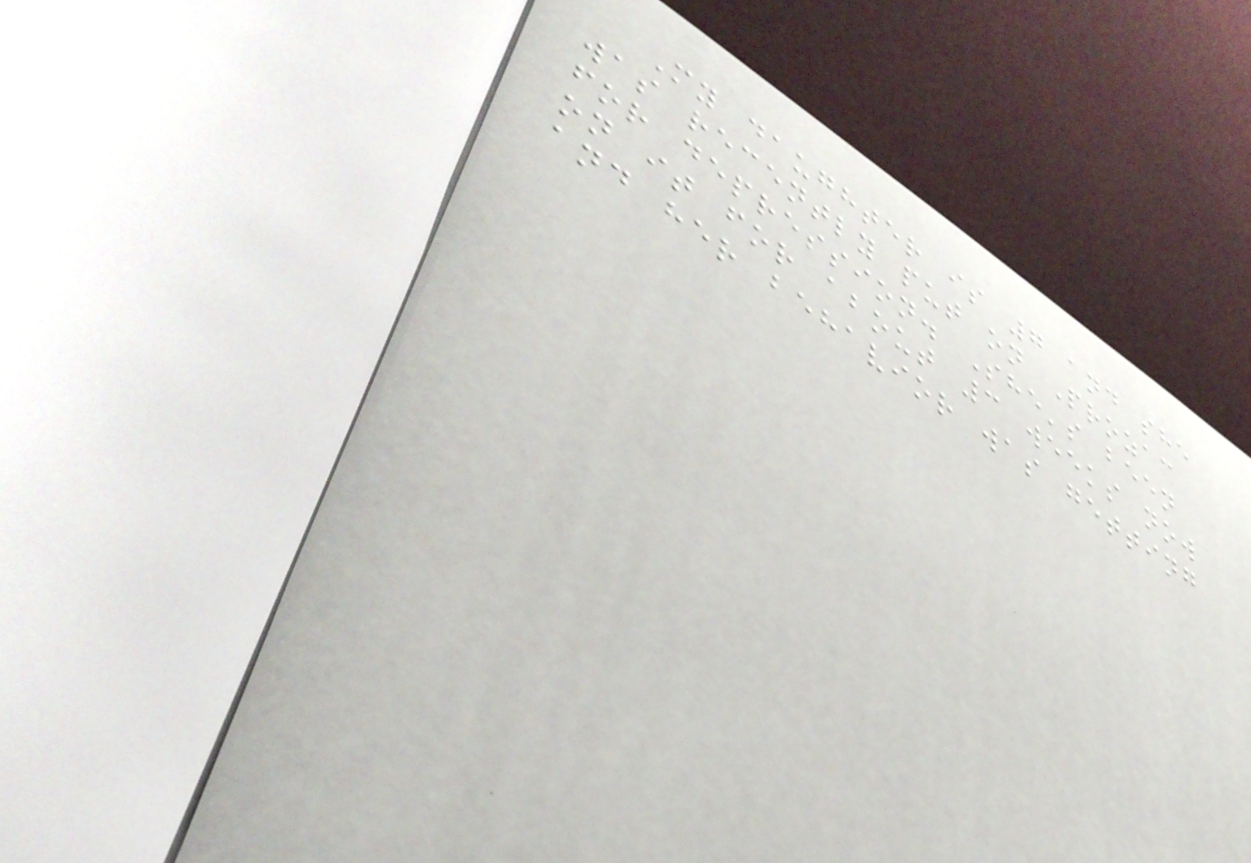My daughter is 7 and she
was recently put on Prozac
for depression. She's been
on it for about 3 weeks now
and her behavior was getting
